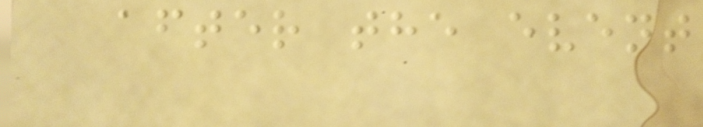after the event
